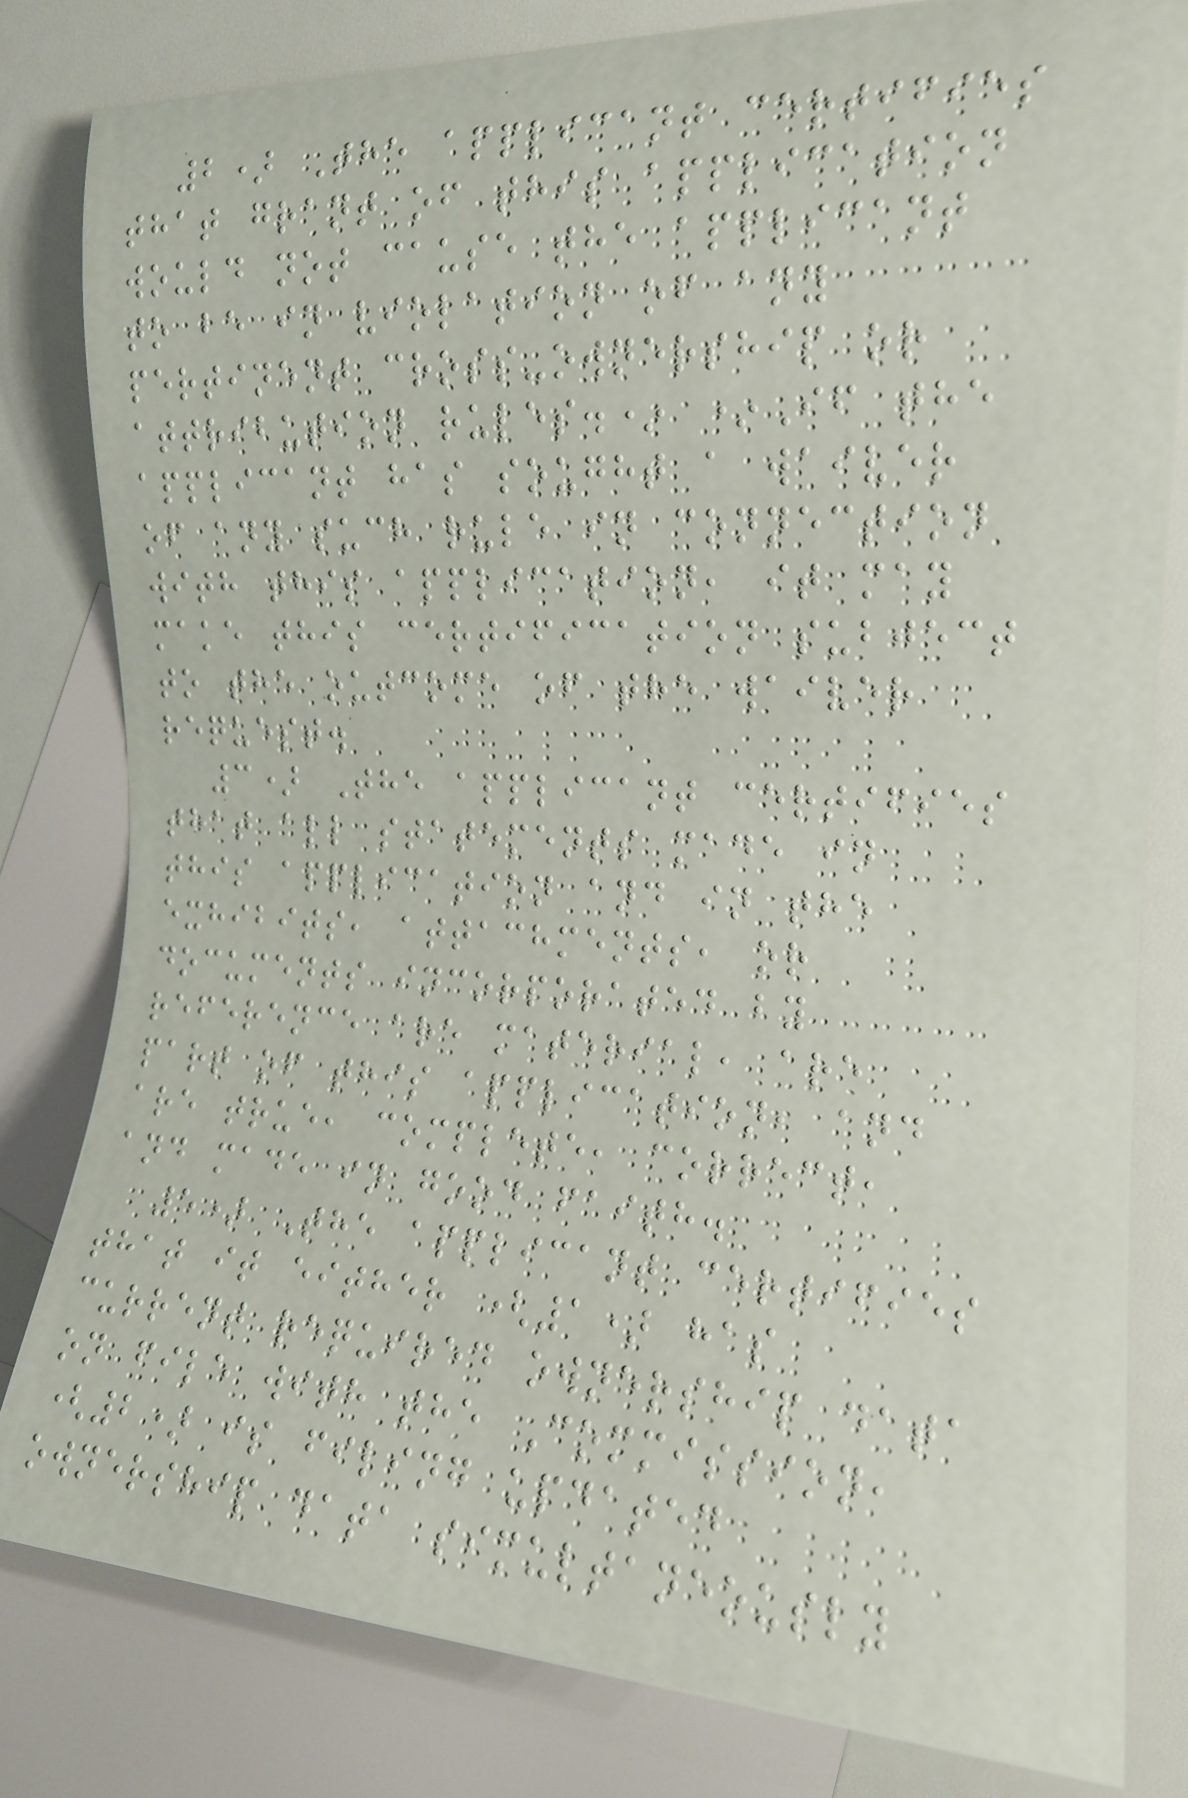2) The applicant certifies
that grant of this application
would not cause the applicant
to be in violation of any
pertinent cross-ownership or
attribution rules.* *If the
applicant has sought a waiver
of any such rule in connection
with this application, it may
make this certification subject
to the outcome of the waiver
request.
3) The applicant certifies
that all statements made in
this application and in the
exhibits, attachments, or
documents incorporated by
reference are material, are
part of this application, and
are true, complete, correct,
and made in good faith.
5) The applicant certifies
that it either (1) has
current required ownership data
on file with the Commission,
(2) is filing updated
ownership data simultaneously
